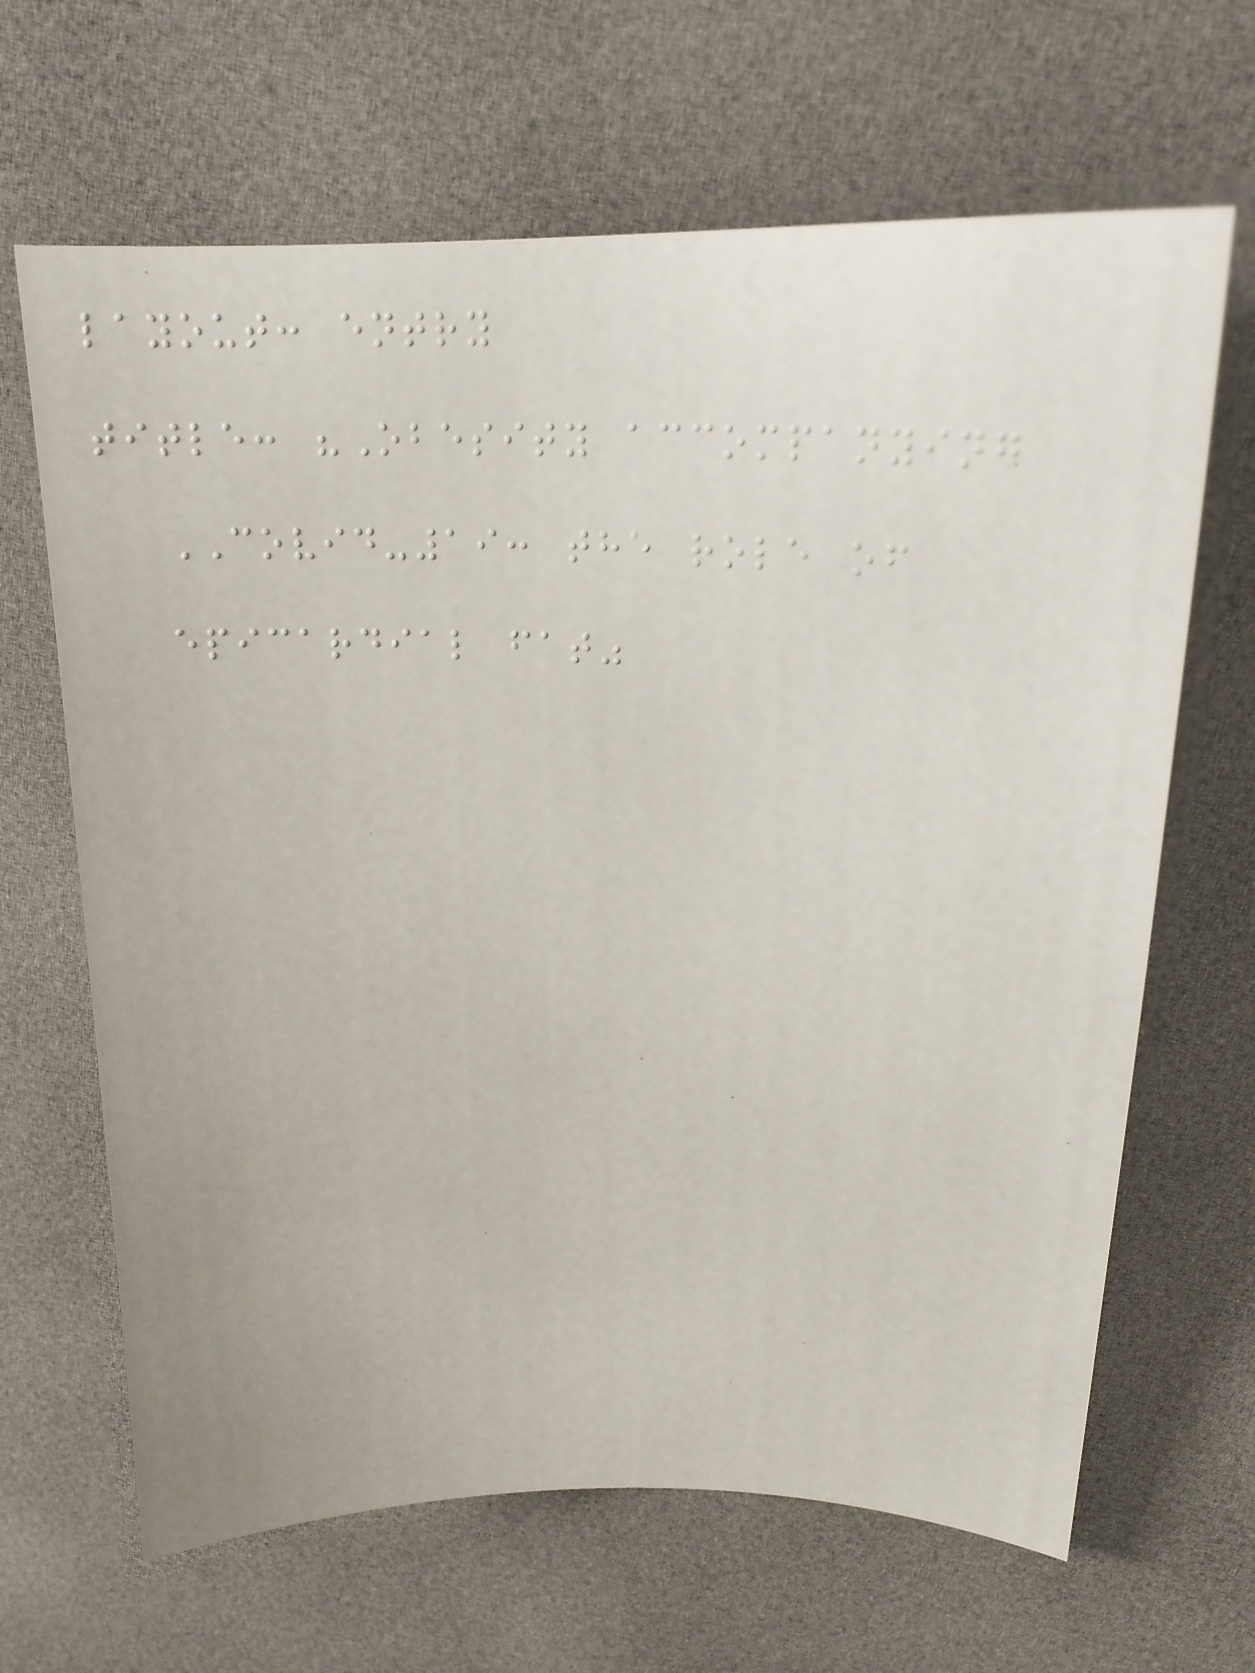layout: entry
title: "Obesity accompanying
COVID-19: the role of
epicardial fat"
